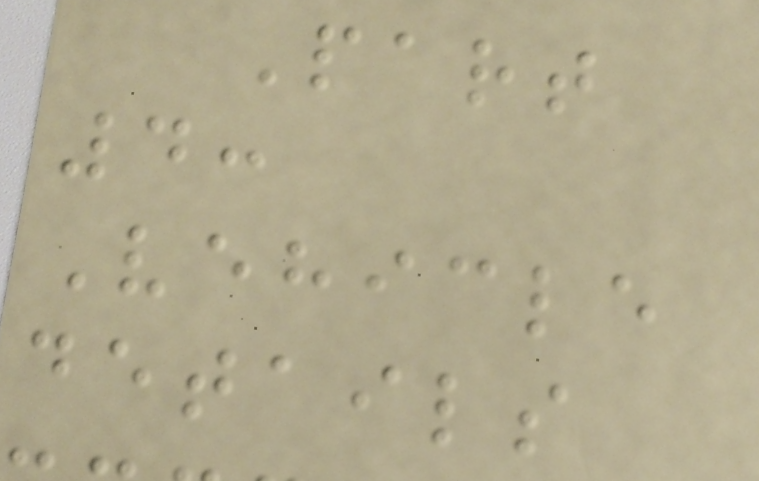Part
4:
Vehicle
details
